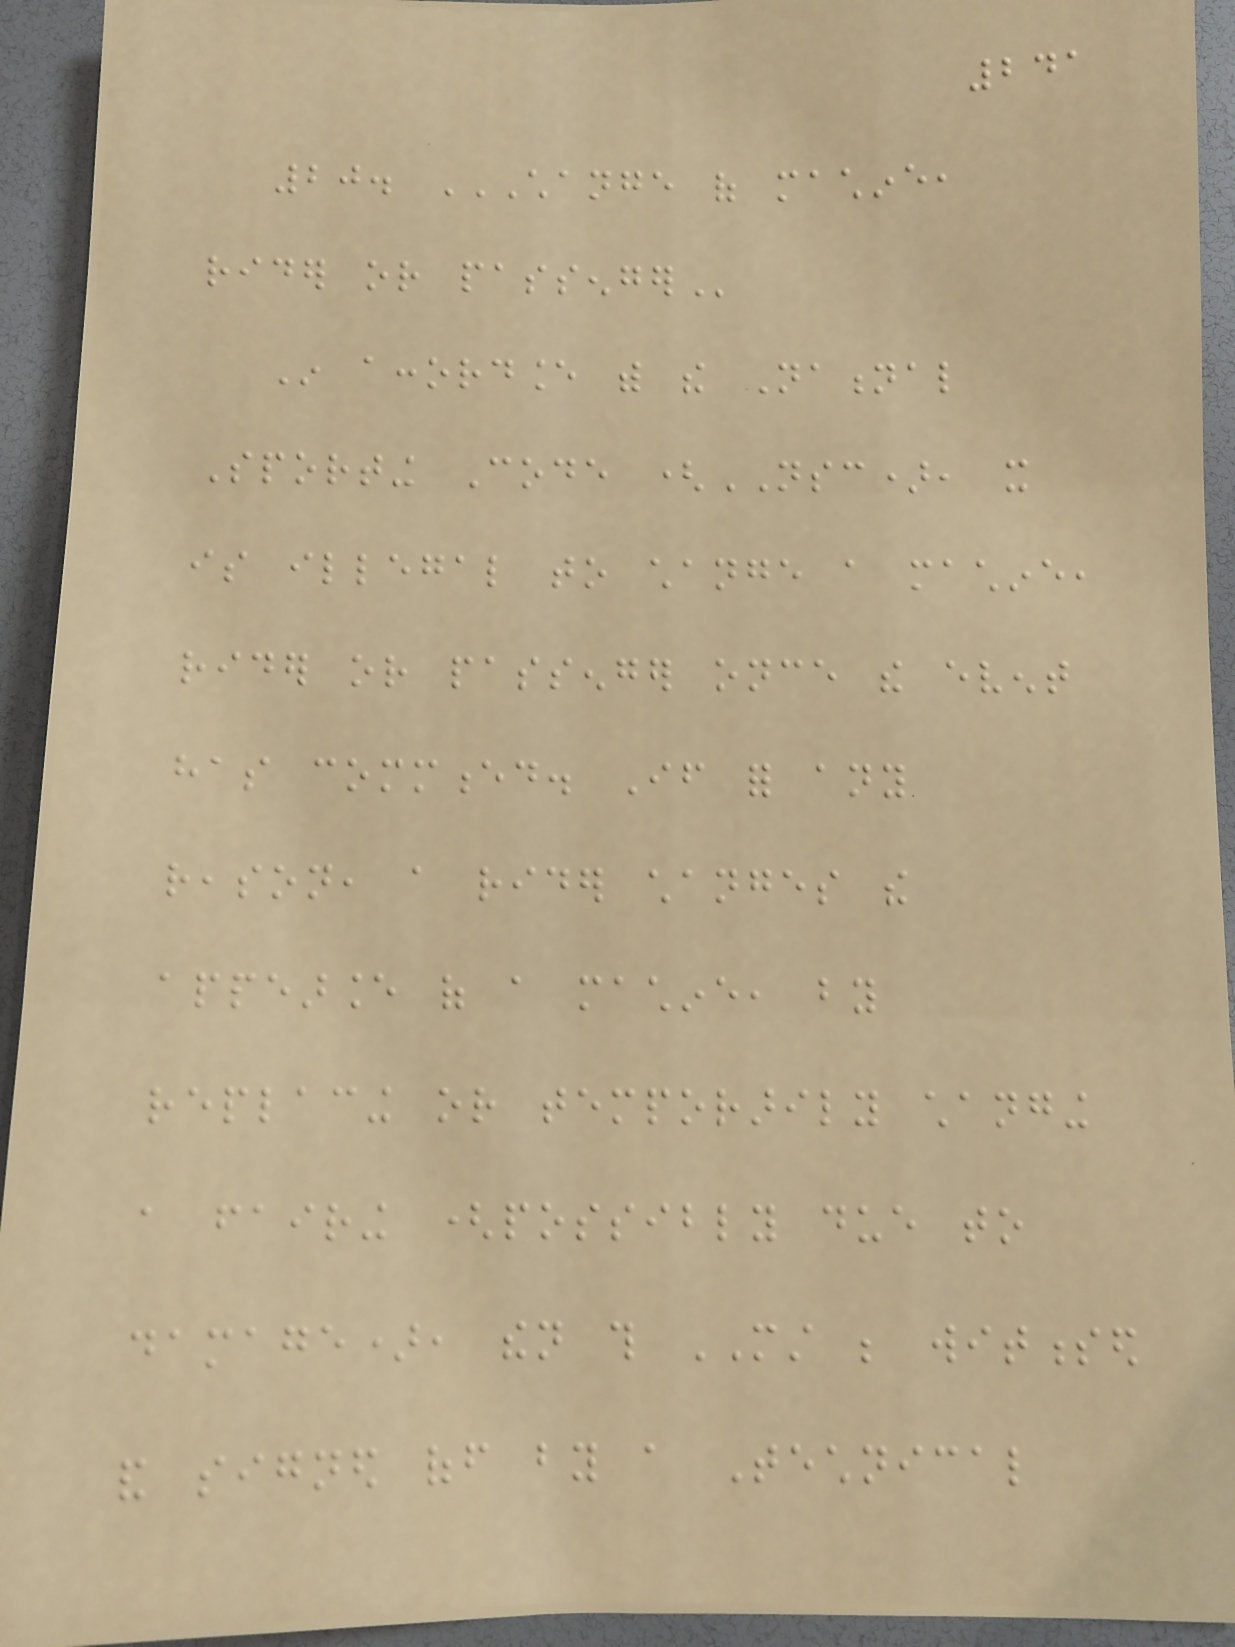241
20. CHANGE OF MACHINE,
RIDER OR PASSENGER
In accordance with the National
Sporting Code (NSC), it
is illegal to change a machine,
rider or passenger once the event
has commenced. If for any
reason, a rider changes the
appearance of a machine, by
replacing or temporarily changing
a fairing (possibly due to
damage), then this MUST be witnessed
and signed off by a Technical
